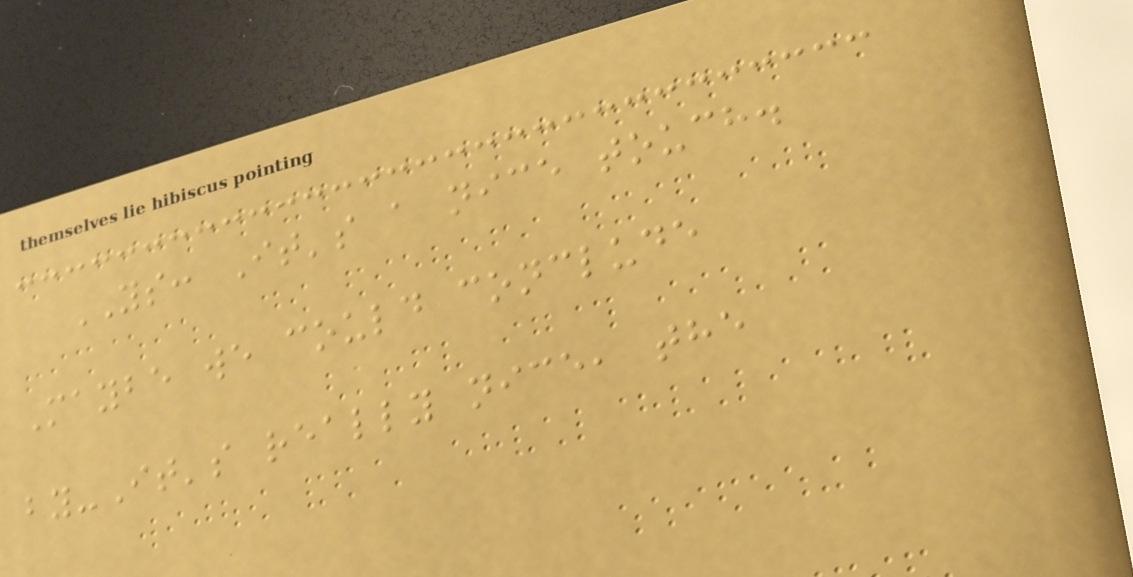YS: It's a nice touch.
Maybe we could conclude
by-It's really nice, the
